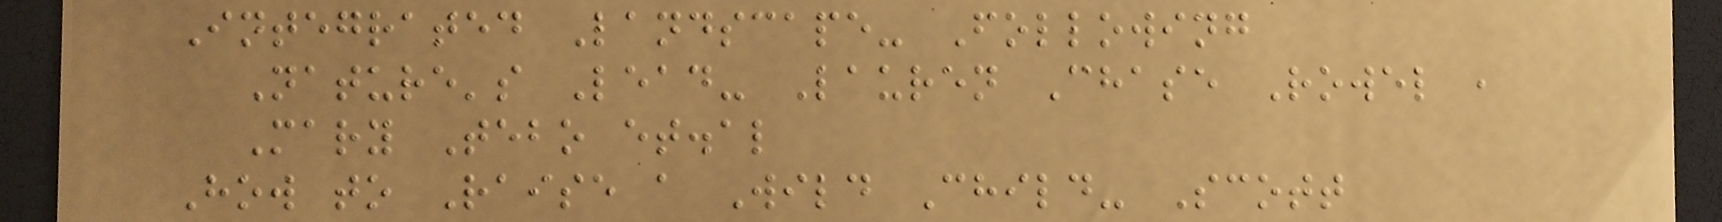Integrated Landscape- Following
Nature's Lead- Lauren Chase Rowel ,
Mary Tebo et.al
How to Raise a Wild Child- Scott
